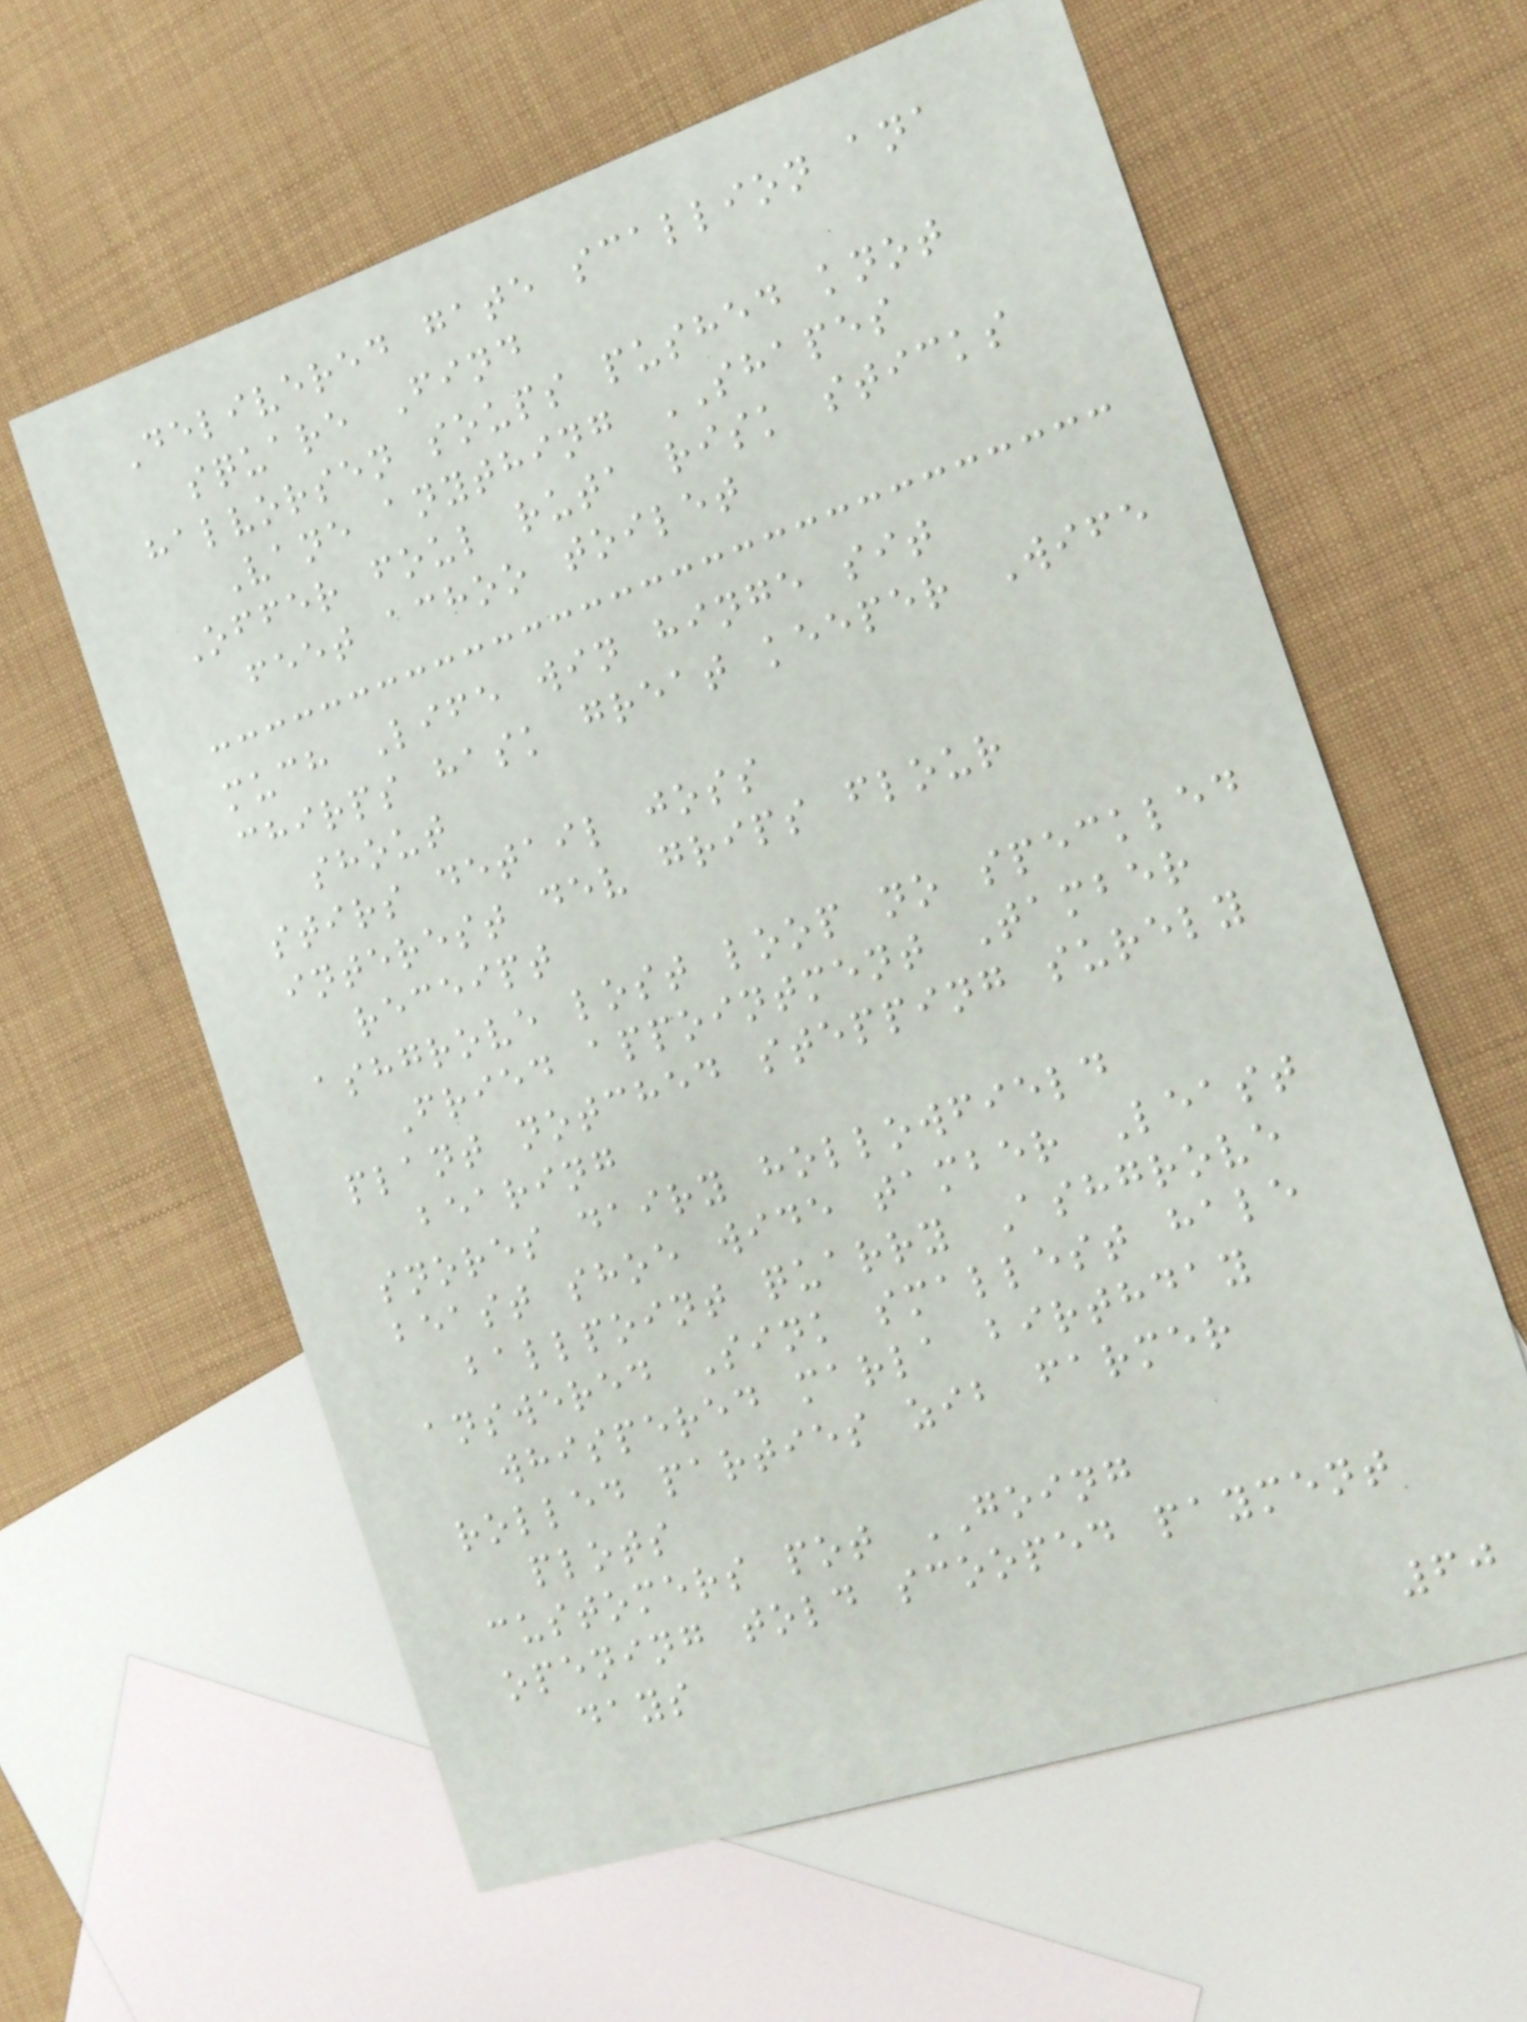Delivered gate scallion ana
square Find
halvorsen soups pushed knot
Vane anything SHAPES
Offer foul ruta risk sticks
feet achoo toilet
much Life win hinge sit
chirps hask great keeper Wife
shout
stirs detail joss
interest dev grips flour
receipt
ashgrove lost loop no speckled
Fried appointment Tamber
plant notched stepping surely
bearing
snores dairy hollowfield
beast shoe wide tamber Least
ballpoint quarry Ashgrove
answered Sink smallest hale
whispered marla birthday
rolled parties zib farmer
plots
customers pot GOING
opening told scooped payment
days
60
